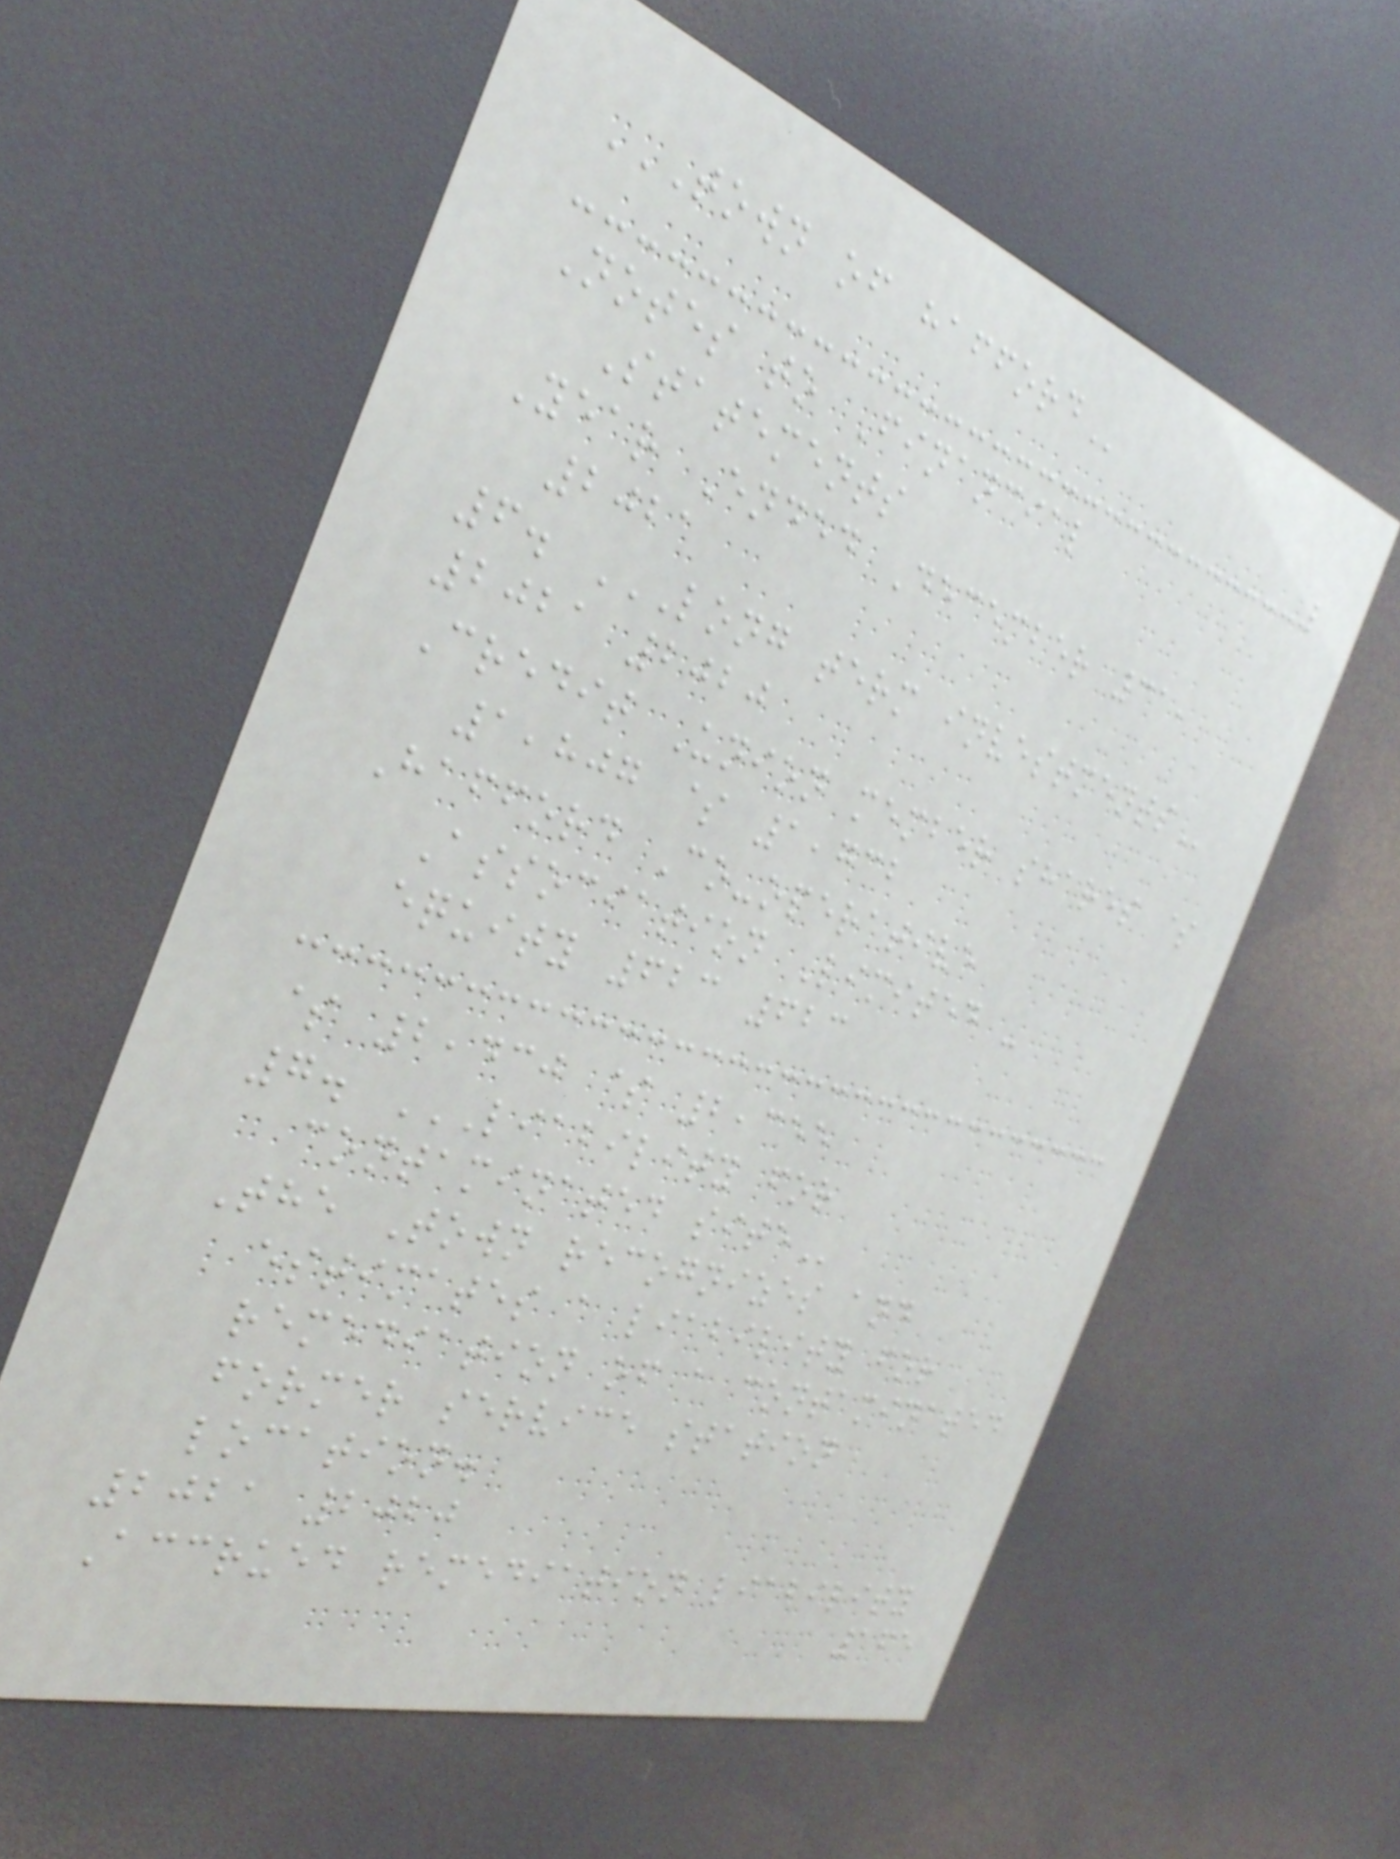TOWN OF HAFFORD
Notes to Financial
Statements
Year Ended December 31,
2021
6. LONG TERM INVESTMENTS
2021 2020
Credit Union member shares $
1,807 $ 1,732
Hafford Co-operative
Association Limited -
equity 623 623
$ 2,430 $ 2,355
7. LIABILITY FOR
CONTAMINATED SITE
The Town recognizes and
estimates a liability for
remediation of a contaminated
former service station
location.
2021 2020
Accrued remediation liability
165
